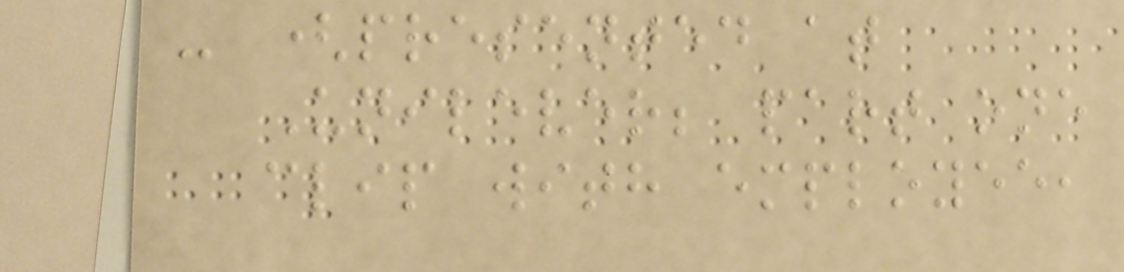- (presented at
Unilever; part one
clip with employee,
